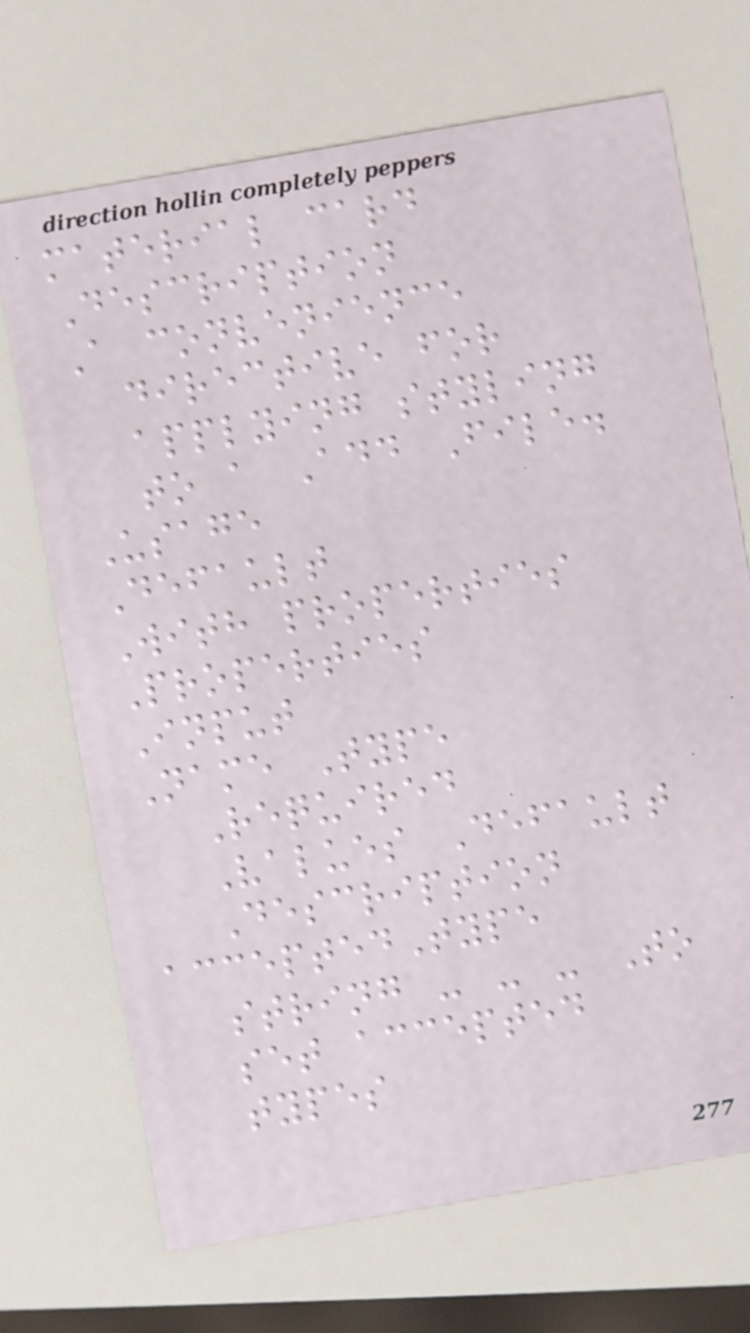material card
Description
A convenience
directive for
applying styling
to a Add File.
Usage
Default
With properties
Properties
Input
Name Type
Required
Values Default
Description
acceptedType
string - - - To
set accepted
types
